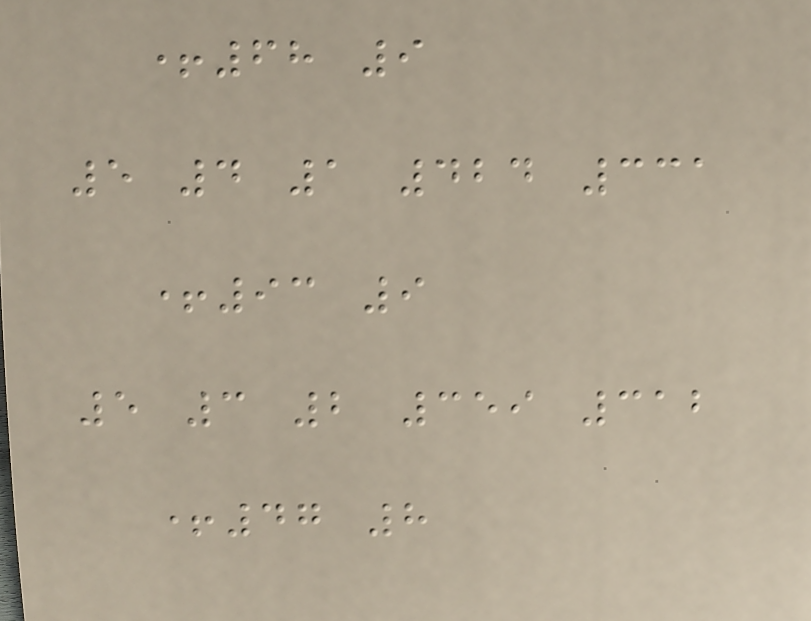+68 9
5 4 1 424 331
+93 9
5 3 2 359 312
+47 8
